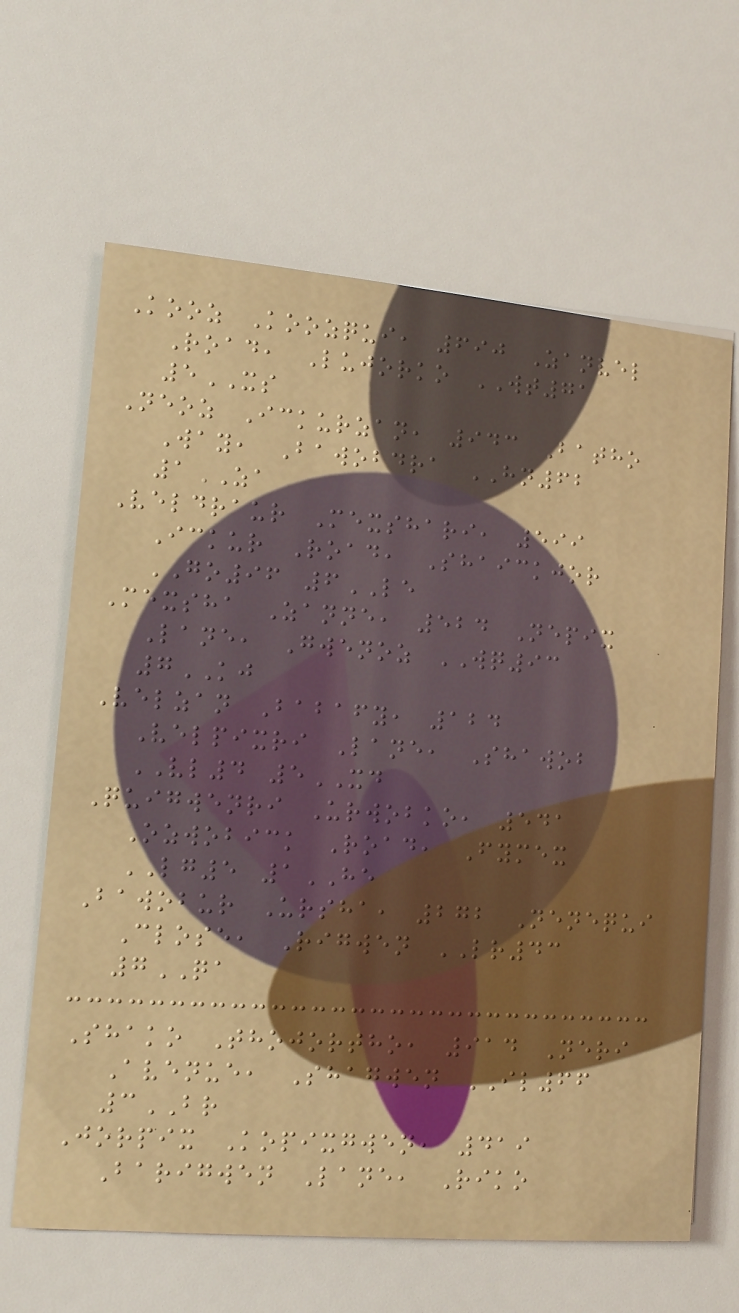Kooz Koozqui, 690 Zanvel
Road, Lujorko WT71
5XS
Neoz Ickurzan, 943 Batho
Way, Bawobdra HN62
1ZA
Veldraur Mexshari, 599
Ickur Road, Shaickjor
GO96 6LE
Mexsha Zanne, 524 Nepix
Lane, Gwenoz WQ93
7KJ
Velzan Babafy, 124
Velpixri Lane, Shawob
VL4 5XD
Quigwenri Urwobko, 541
Ozwobick Road, Fymex
LG5 1HE
Bawobur Ursha, 272 Nenequi
Close, Rigwen LR43
7QA
Shako Thojortho, 914 Neri
Avenue, Shagwen IL66
3BR
Jorpix Kopixgwen, 419
Barigwen Lane, Riko
